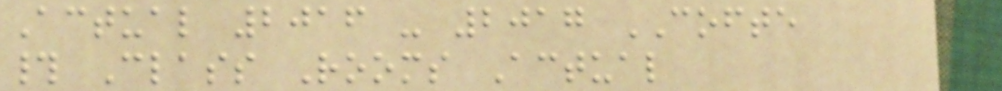Actual 2016 - 2017 COFTE
# Class Rooms Actual
